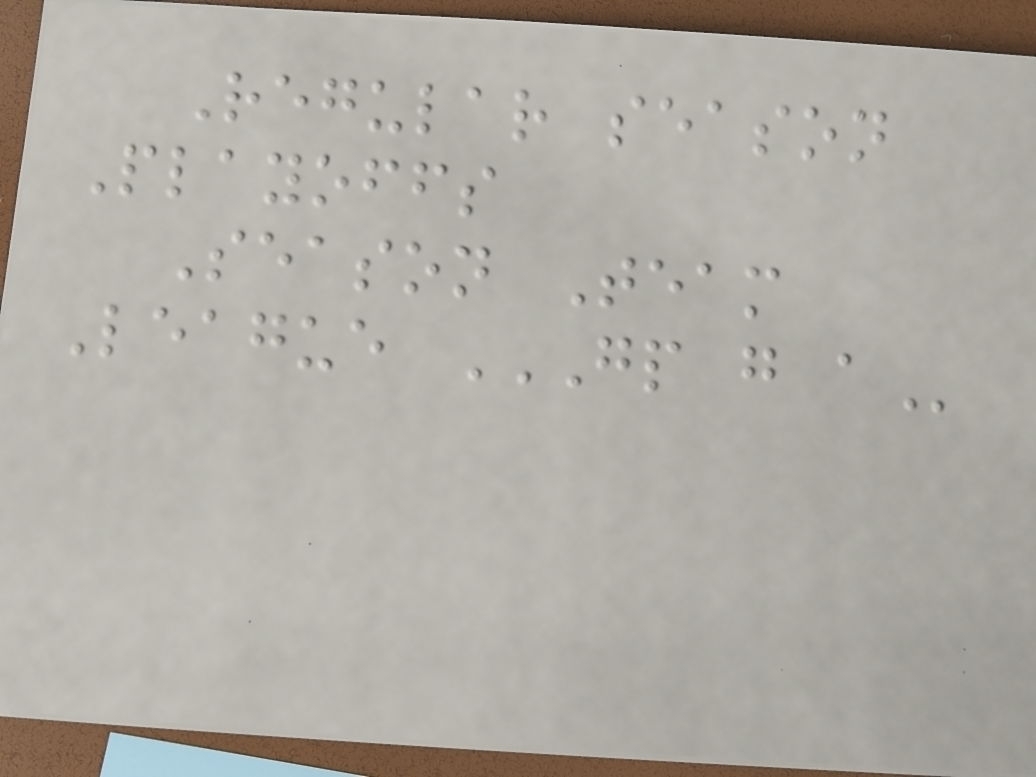Regular season
Playoffs
Season Team
League GP G A
